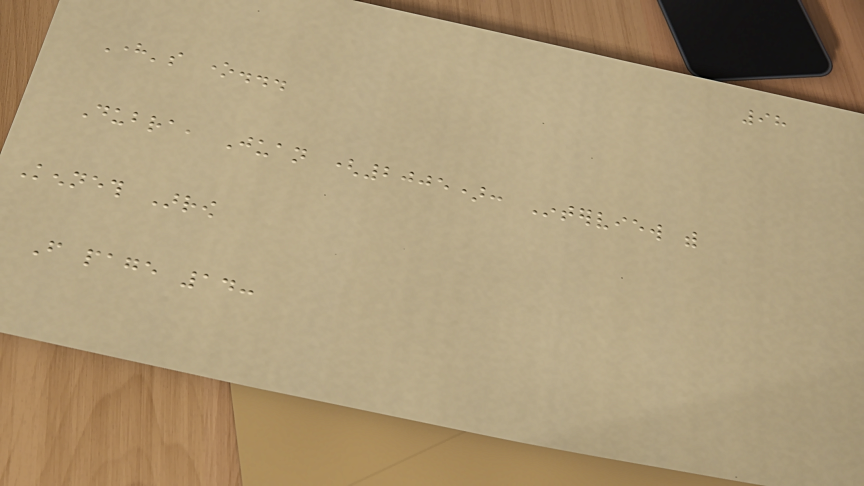98
Here's one...
Dubra, Juan (2005): Interview with
Kenneth Arrow
From page 14:
